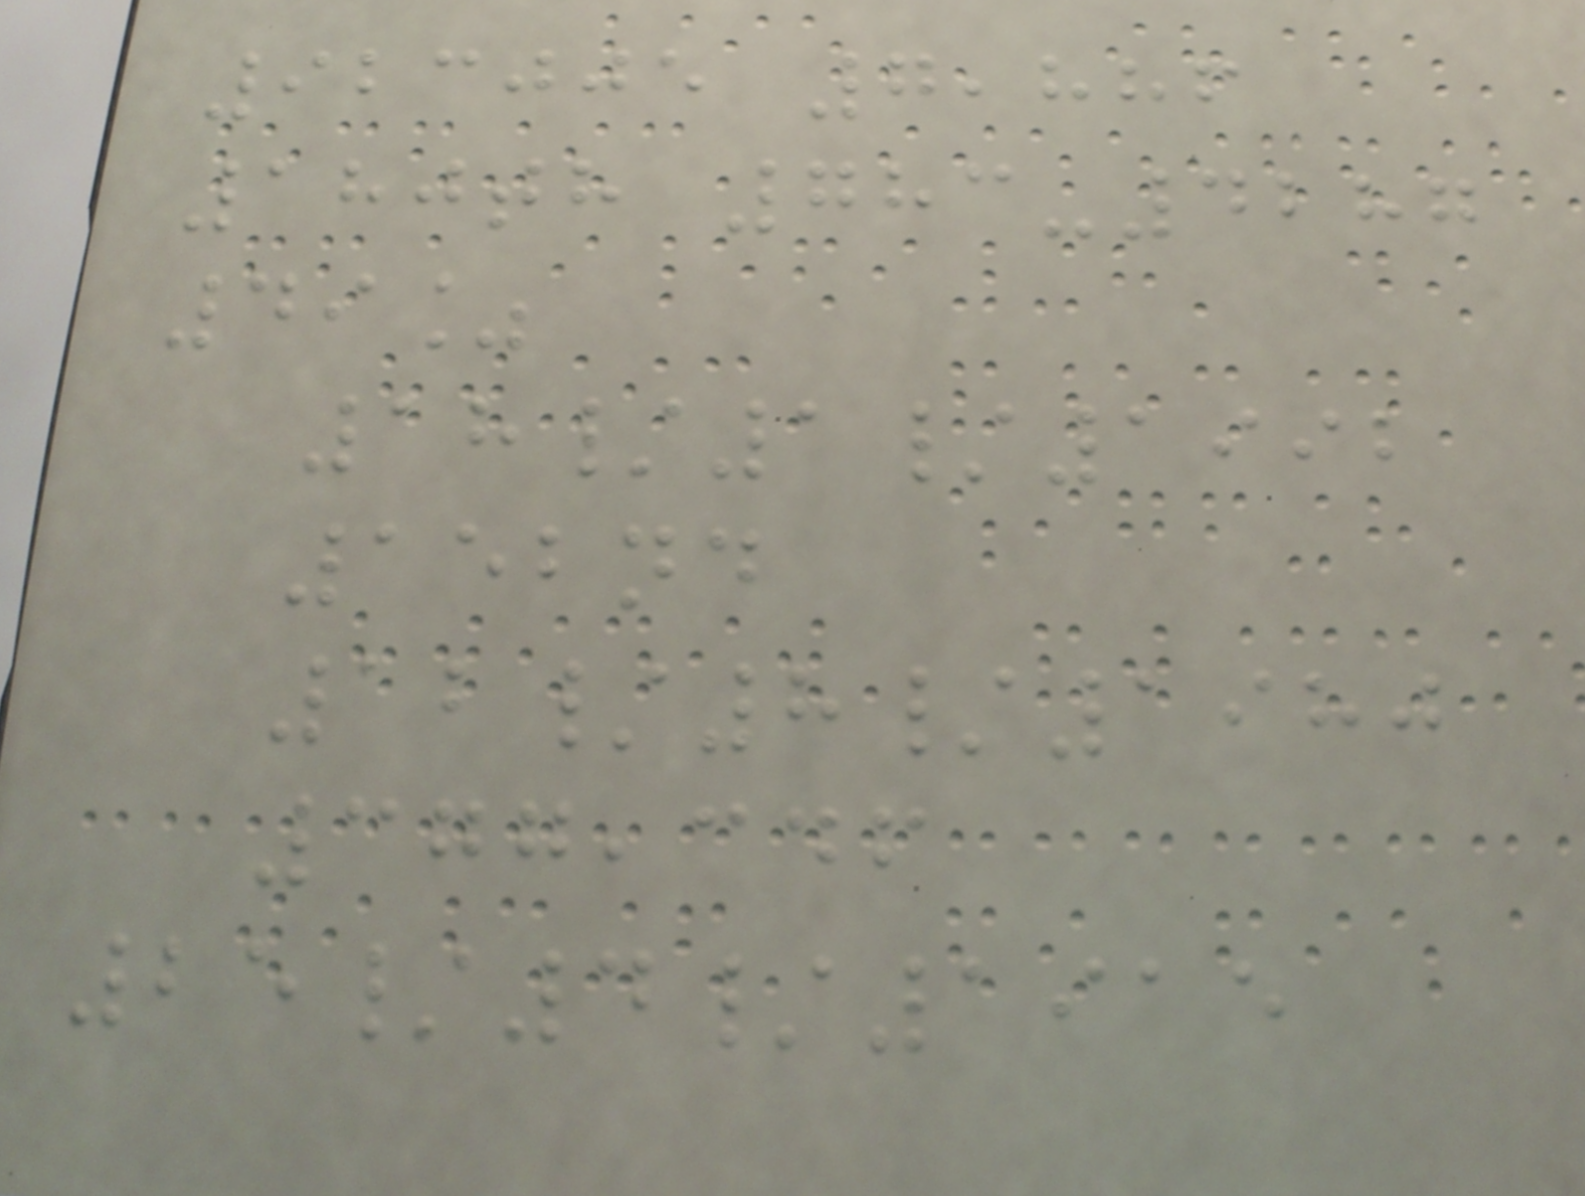923005 7,886
180th 783-4287
49%
18/1/1992
152nd
12/8/1980
377,346
25/4/1915
